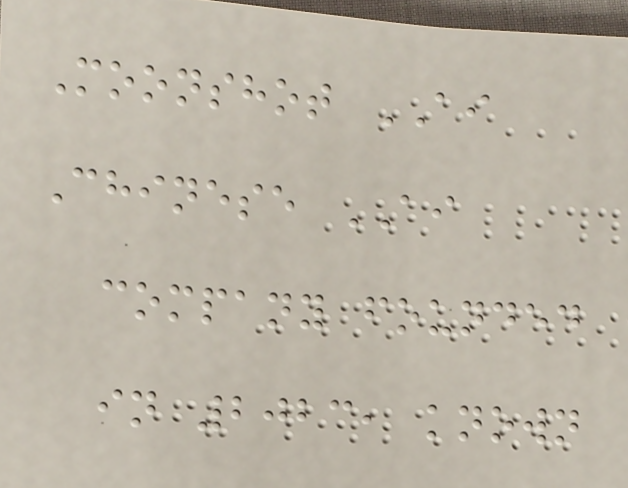Moonshot AI
Chinese AI
company founded
in 2023, known
